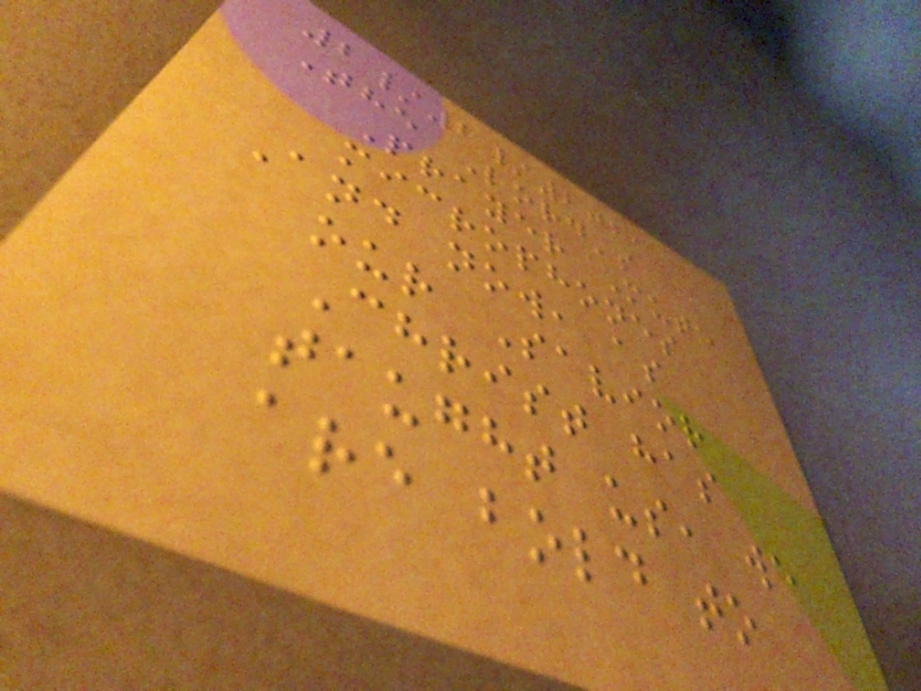2/2/2021
The Lord's
Prayer Mute
microphones
And now, as
our Savior
Christ has
taught us, we
are bold to
